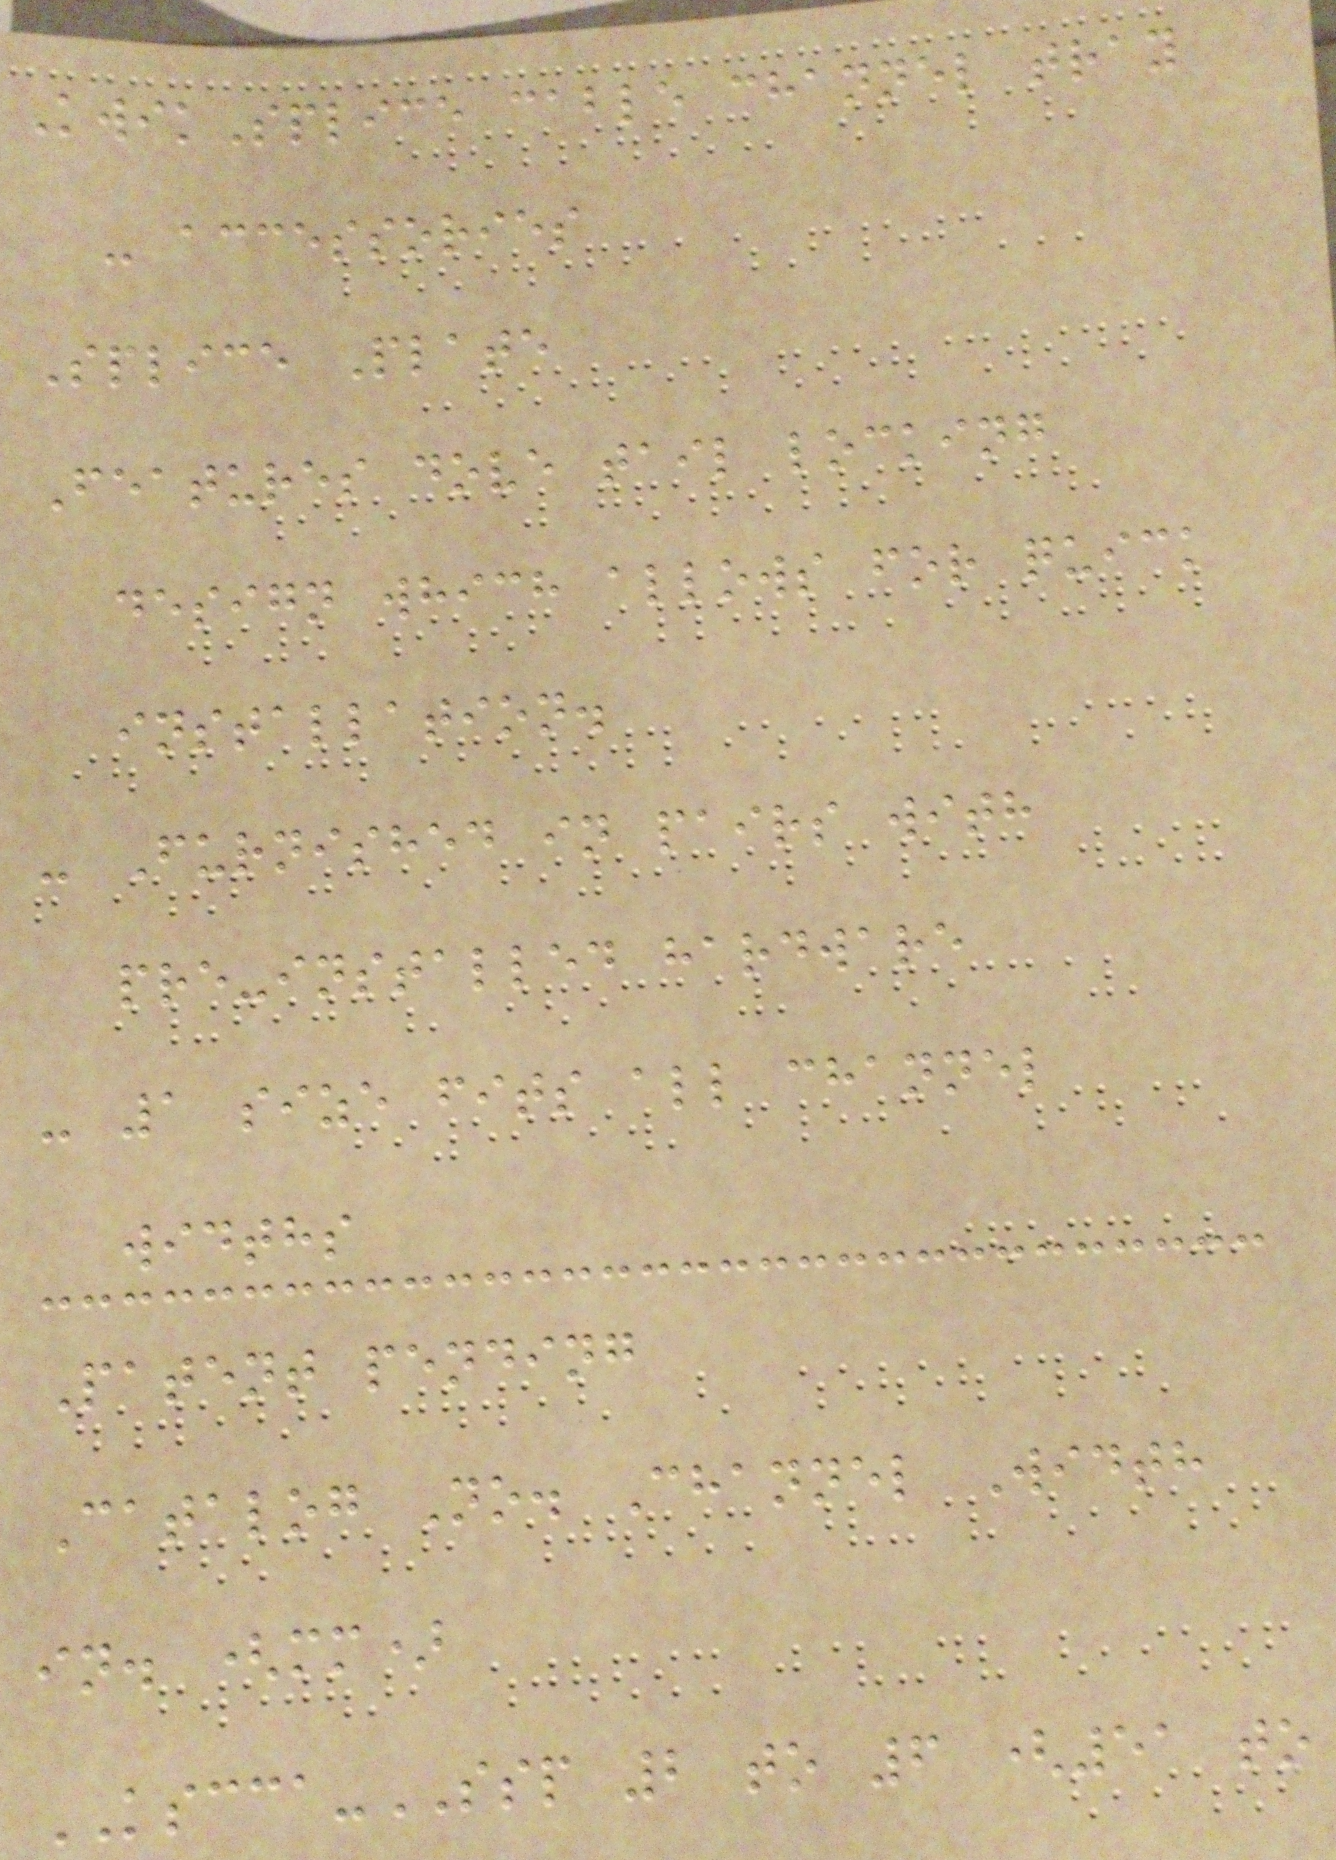KwikSplice cable channel tray
- accessories
Splice Plate
Features dove tail locking
design which allows for quick
installation.
- Furnished in pairs with
pre-installed hardware
- 1 size fits all channel
widths
Patent pending
Catalog No. Channel Width
in. (mm)
KSCCA-SSP 2 to 6 (51 to
